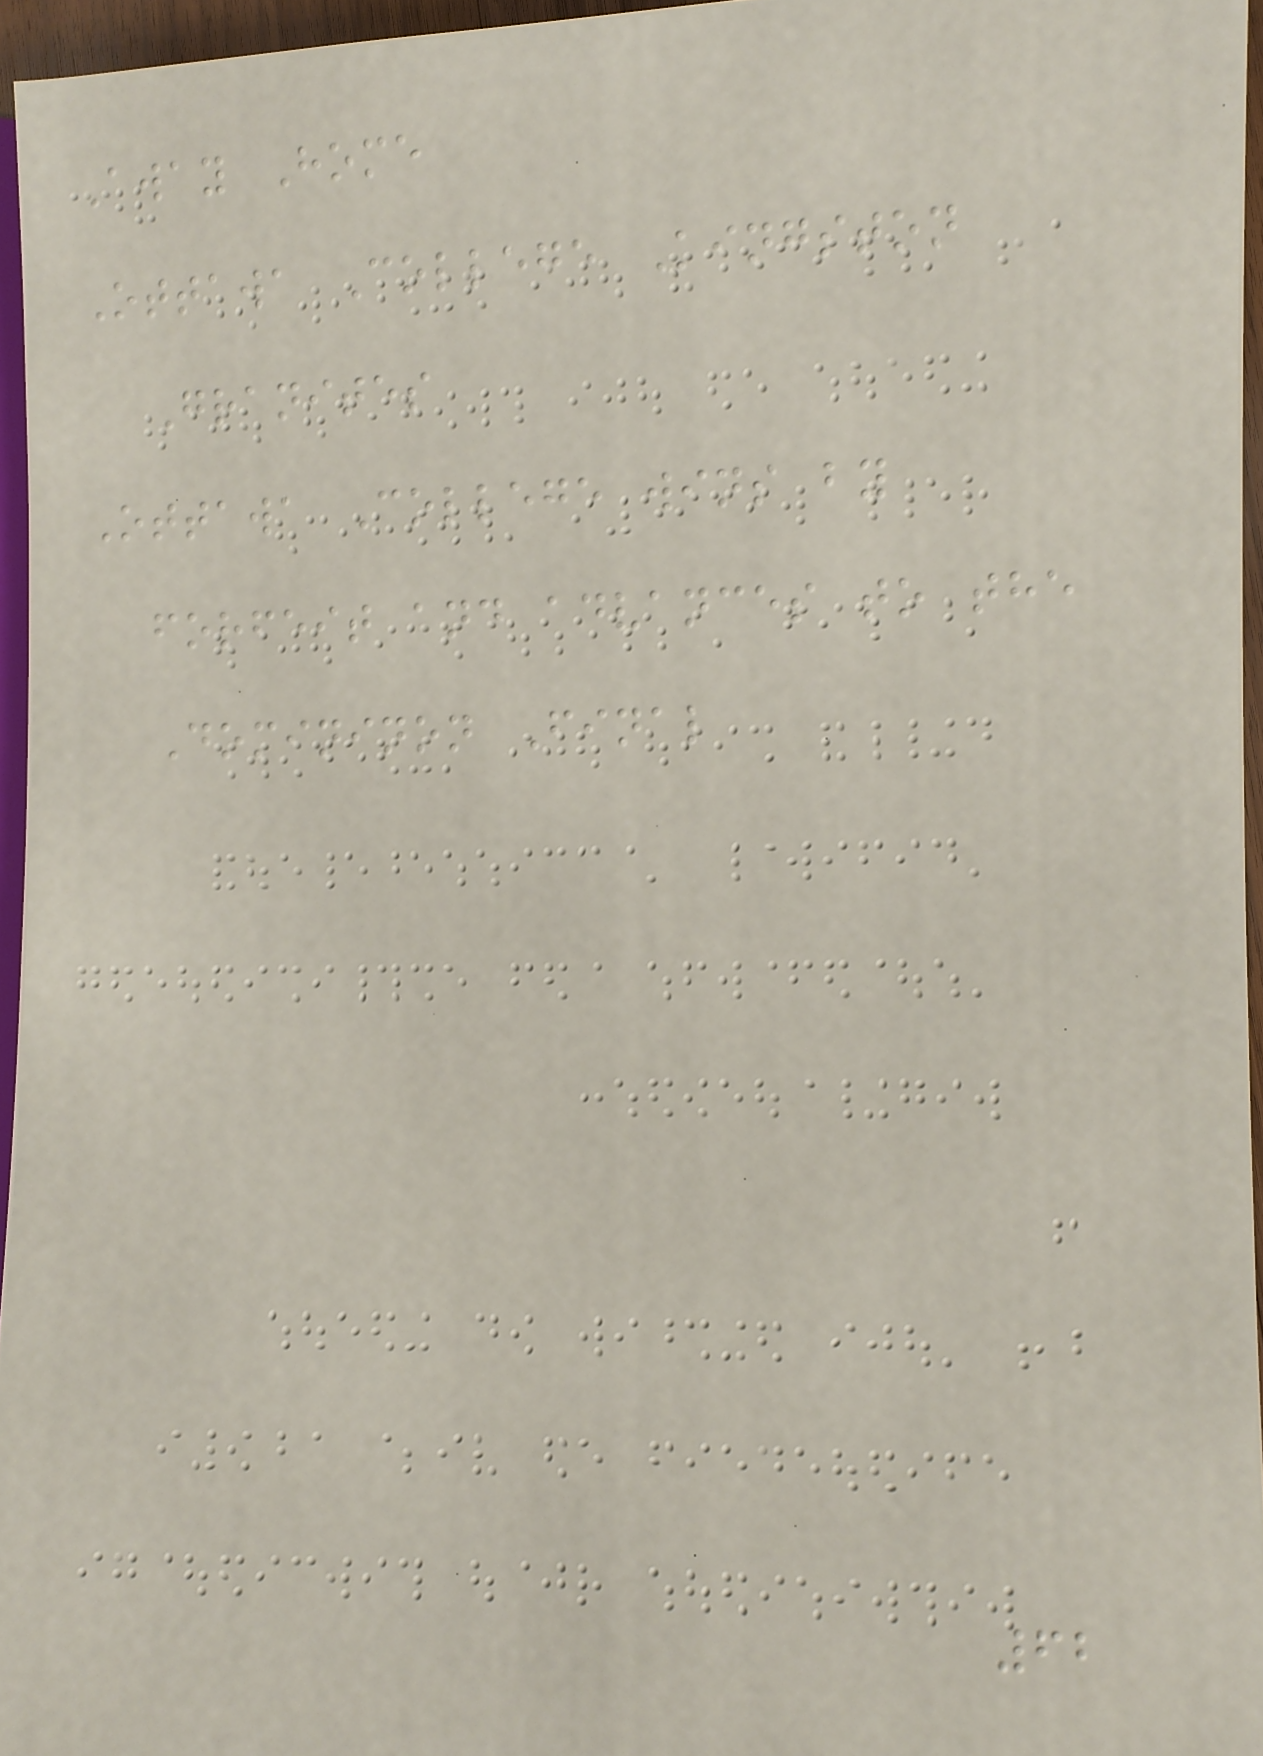Away Home
Ottawa College Kingston
Granites
Ottawa College wins by
forfeit and advances to the
Domininon Final
62
